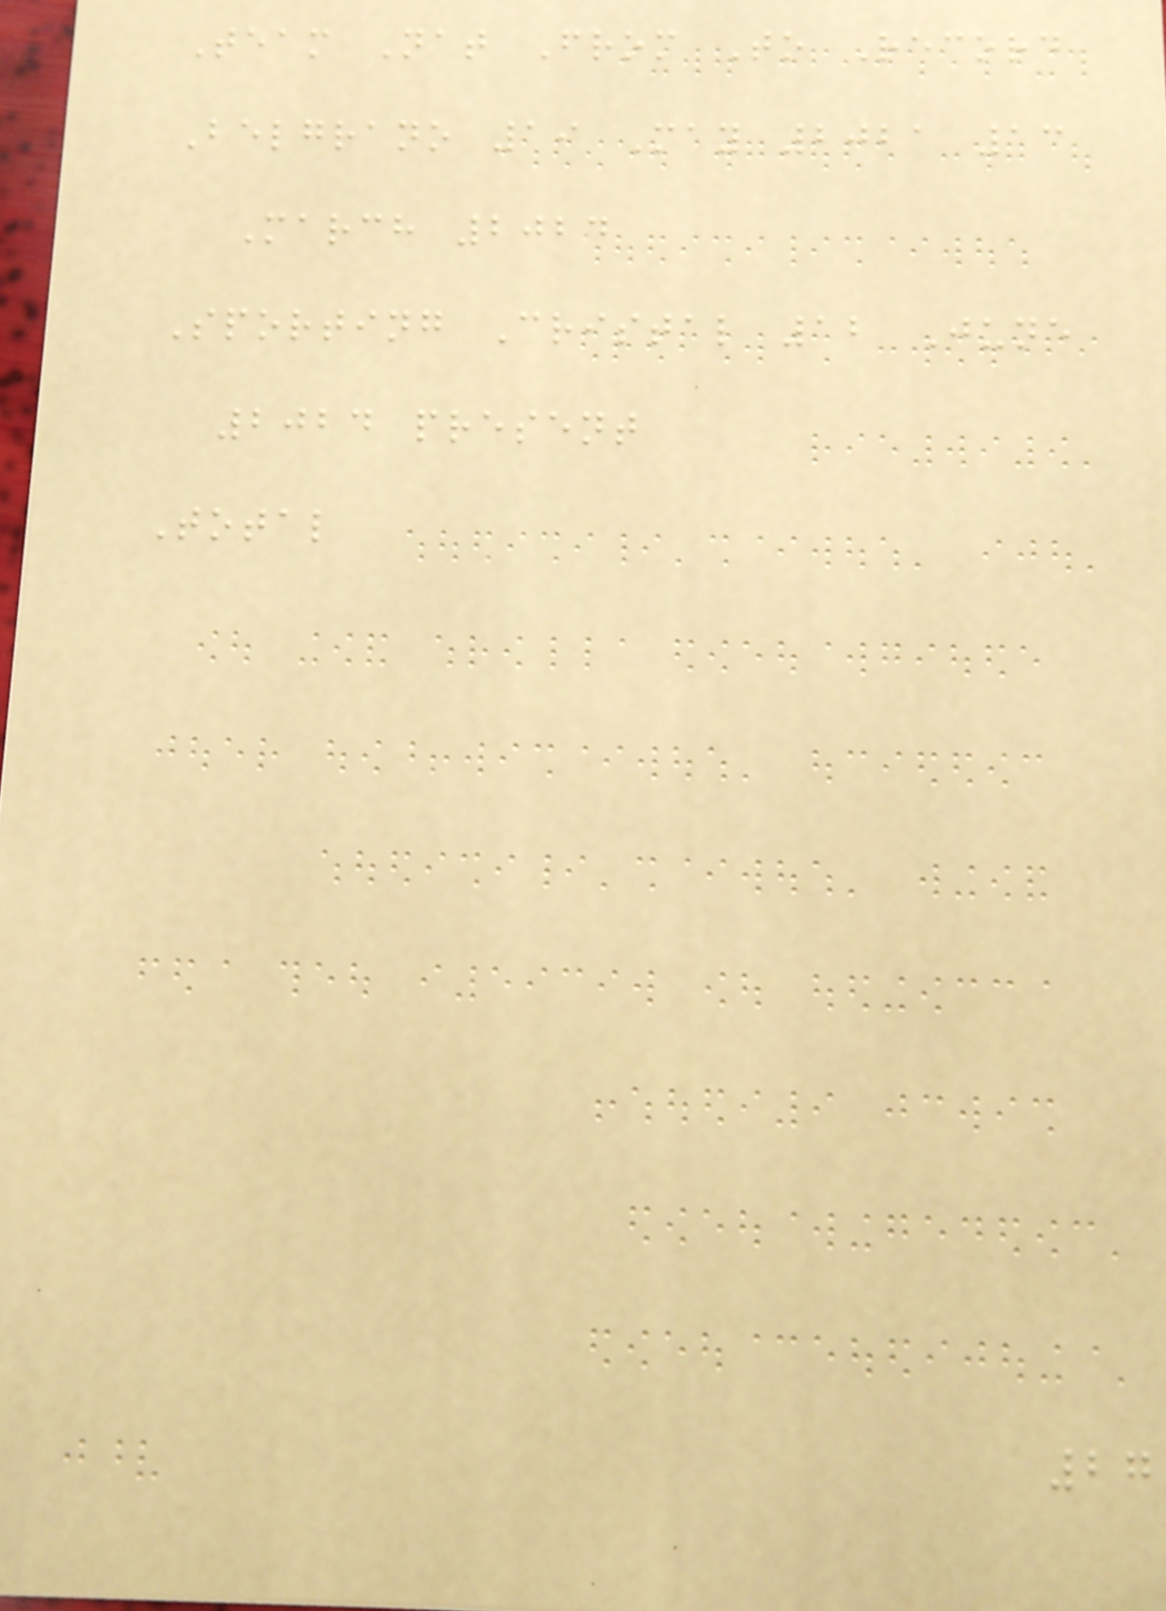Team Nat From To Record
Belgrano 19 May 2021 13
March 2024
Sporting Cristal 12 June
2024 present
Total
27
